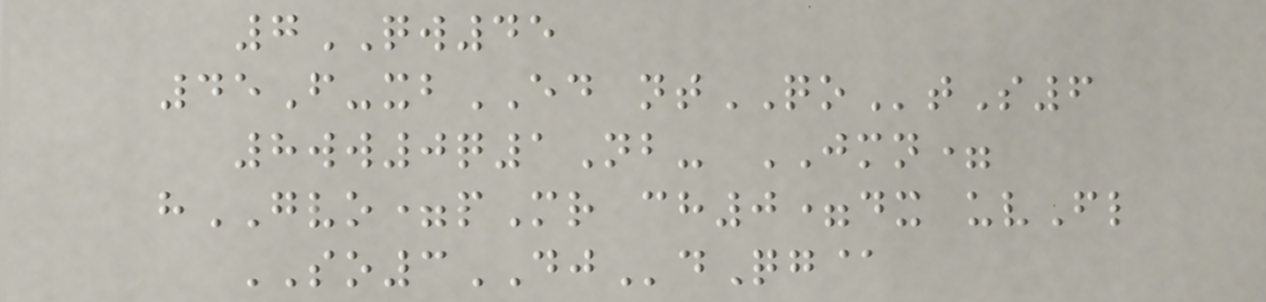7QW45
45F-xbED ntQOtS6
8ww0q1Nb- JMN=
hGVO=pMr ch0=dx uvFl
SO3DJdQg@
